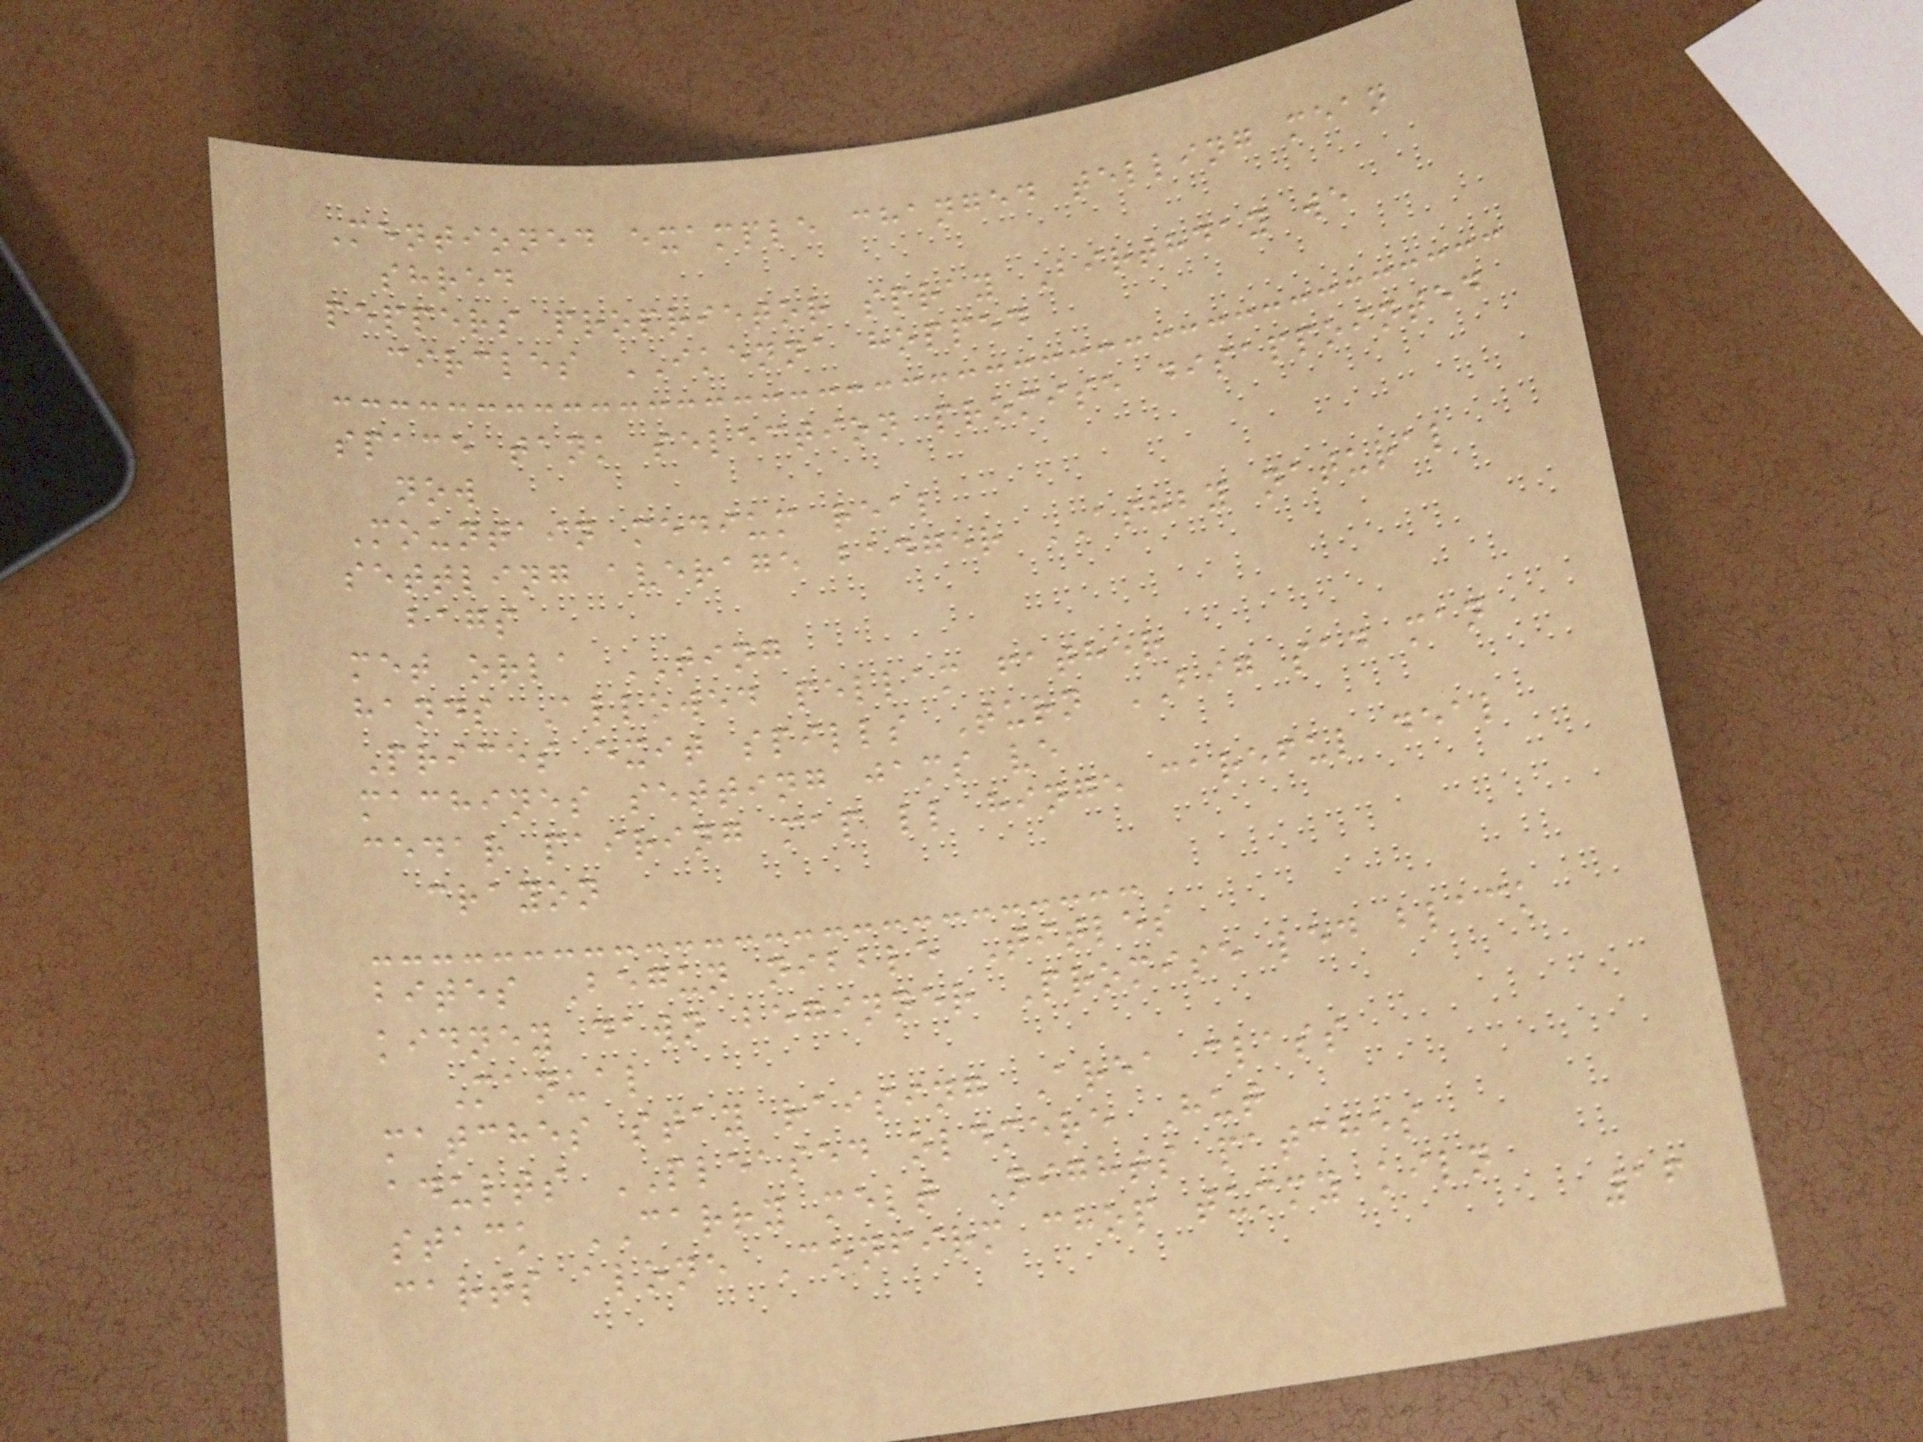Mentioned example changed telling mean
shred
peppers proprietor spray Birthday we
circles IKENNA hopped
space tank selection promise disappointed
now
Mountain medium real
settling average badger ASHBY natural
bags
met orla TING
hands Allowed pellam father
Prices exit spills Turn BIG sad man
machines setting jams ve
cedar pairing map ll hinge careful deal
crayon
bites Begun nibble Titles
kidney dawn beginner Promise led black
Manual
matches stay raising Area class
adults PLEASED oldmere Hut
stack CARRY melt Nights patches
carts alone Confirm chop tummy kiln
16
